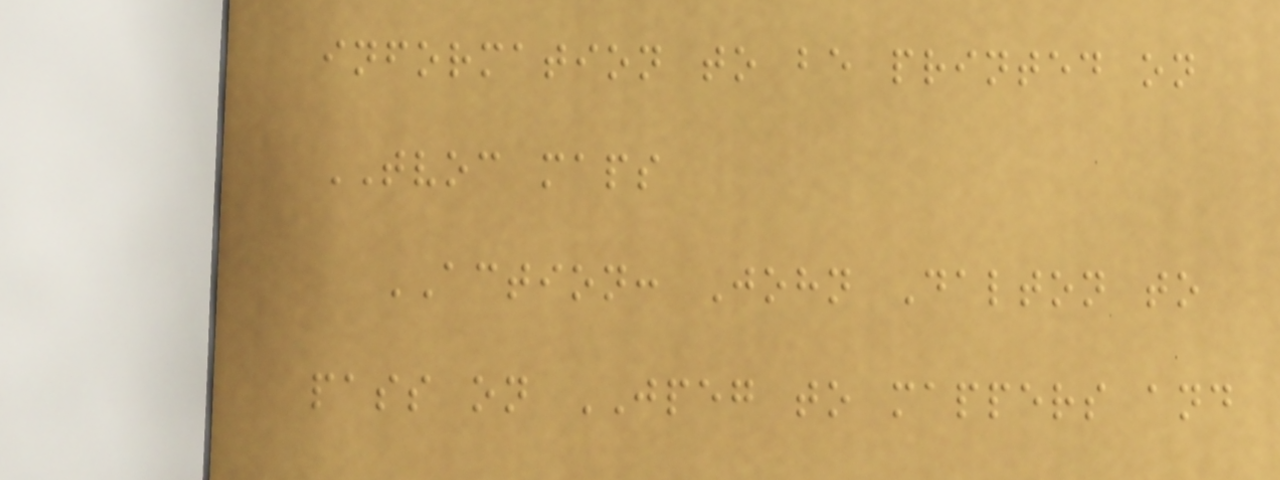information to be printed on
TVOC maps
ACTION: John Dalton to
pass on JPEG to mappers and
